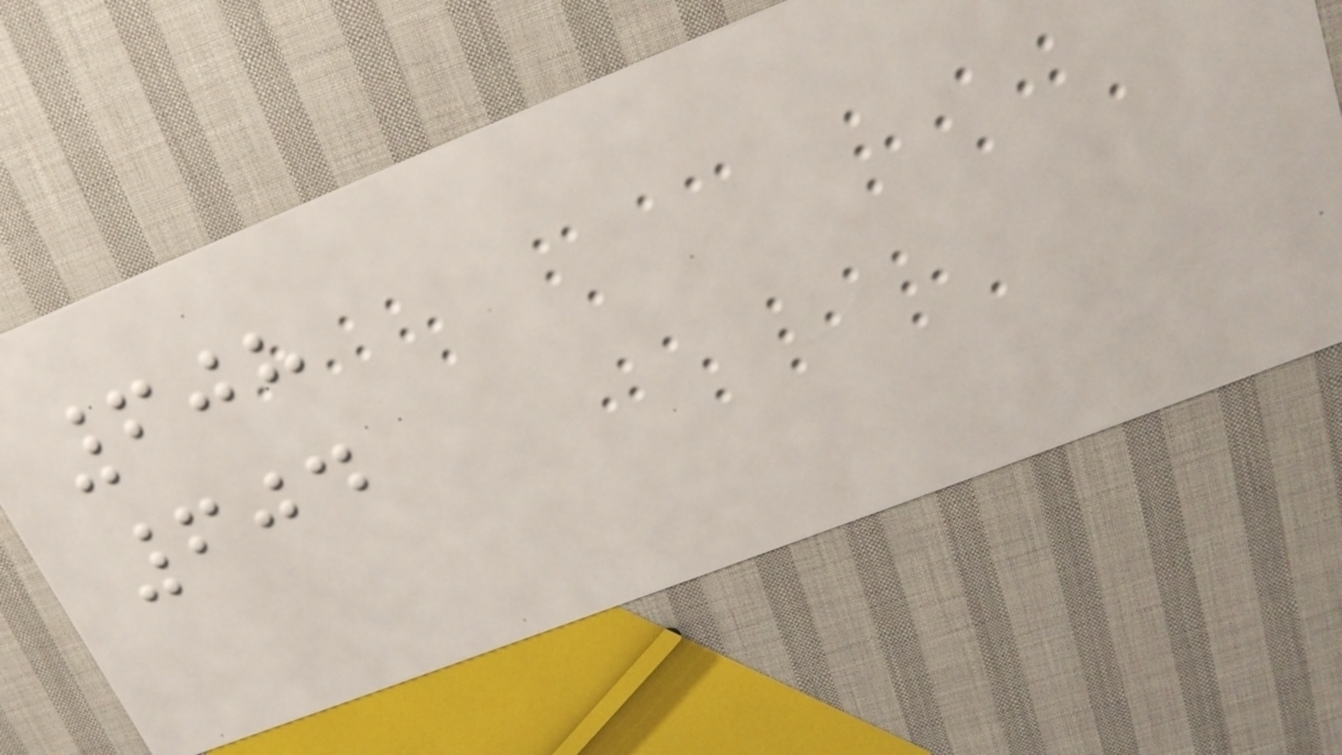608
604
